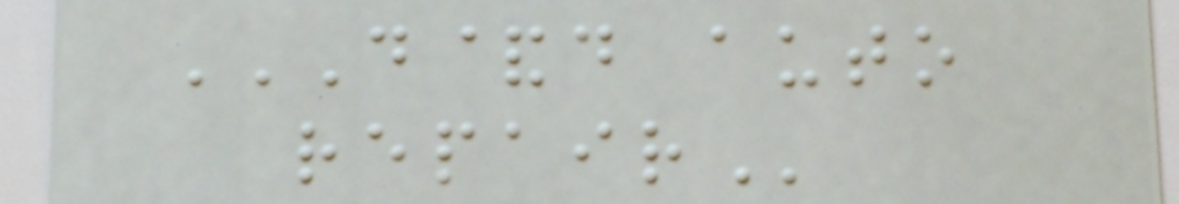D&D AUTO
REPAIR
